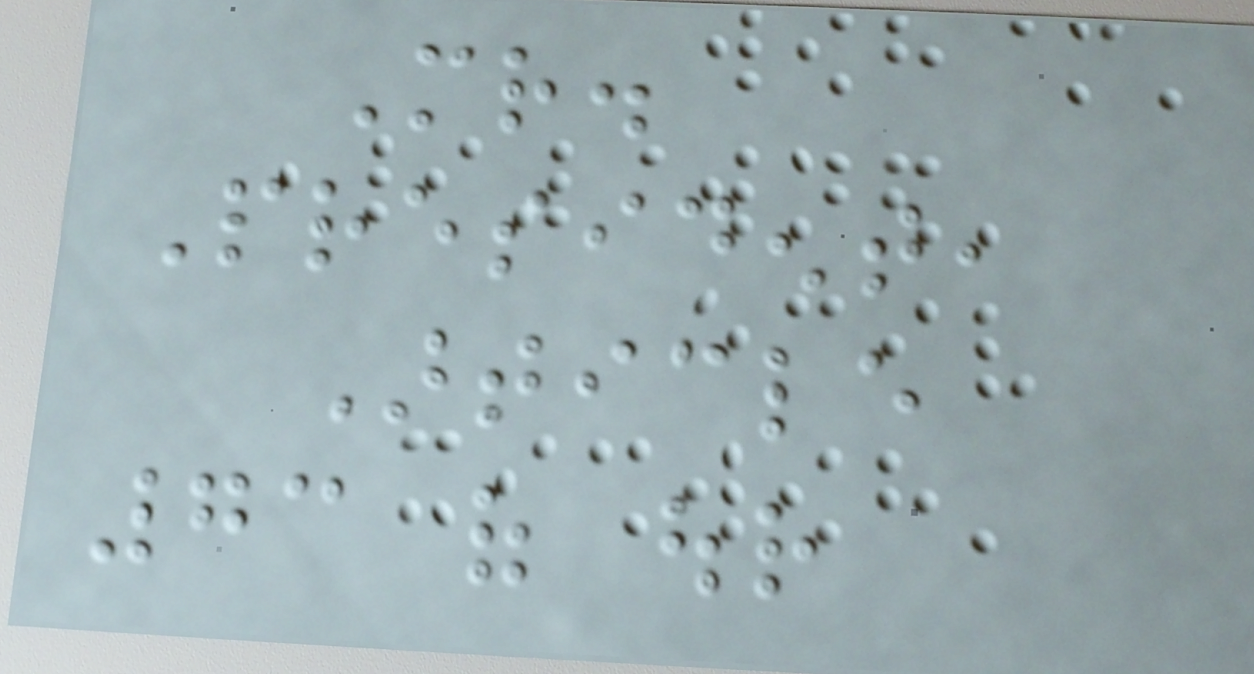Mr.
President,
Article
73 of our
